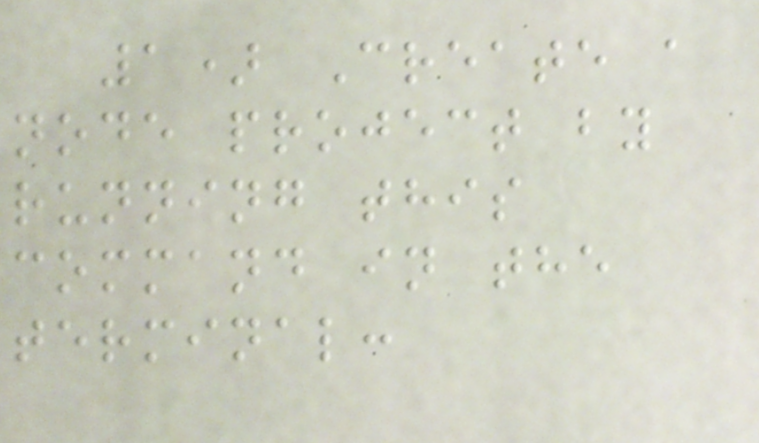1) Create a
node project by
running this
command in the
terminal:
